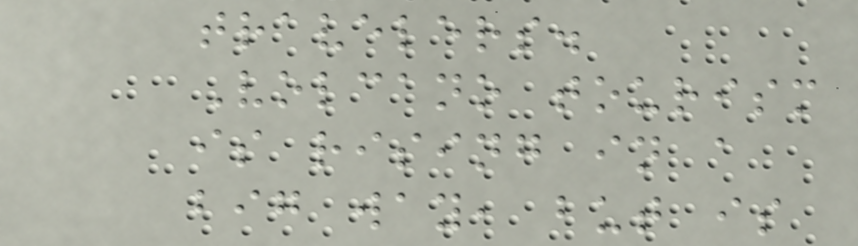travelers.
Volcano tourism
is rising in a
big way, but is
